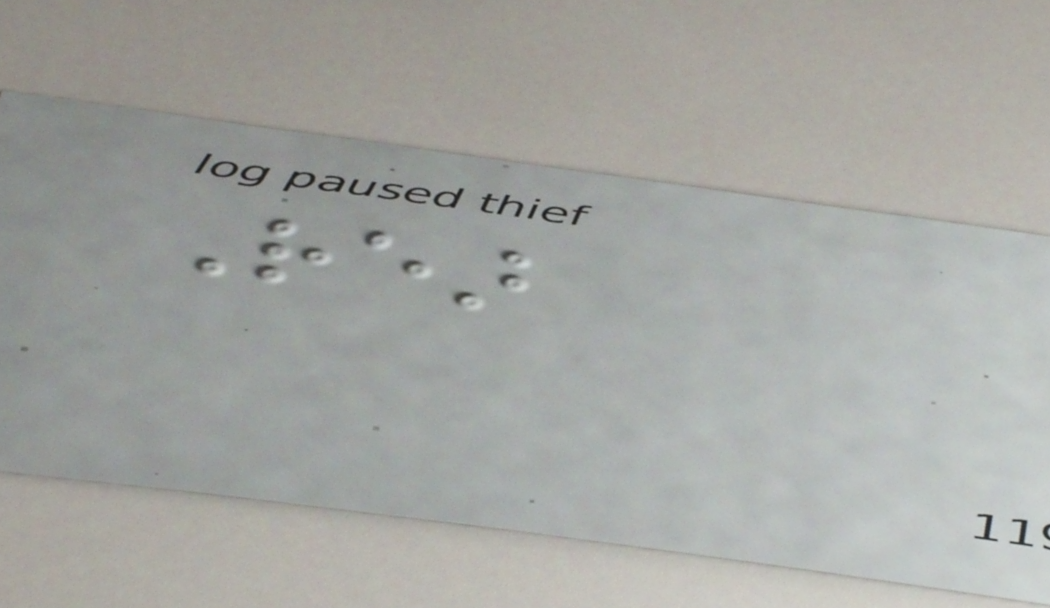Rear
